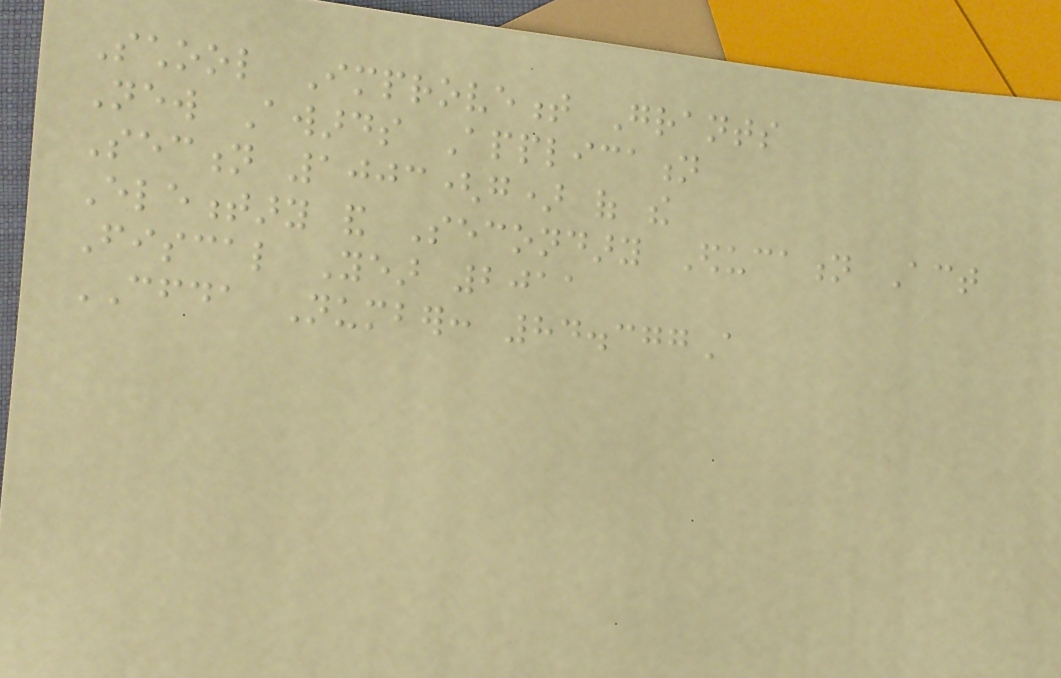School Improvement Grants
New Awards Application
Section 1003(g) of the
Elementary and Secondary Education Act
Fiscal Year 2011
CFDA Number: 84.377A
